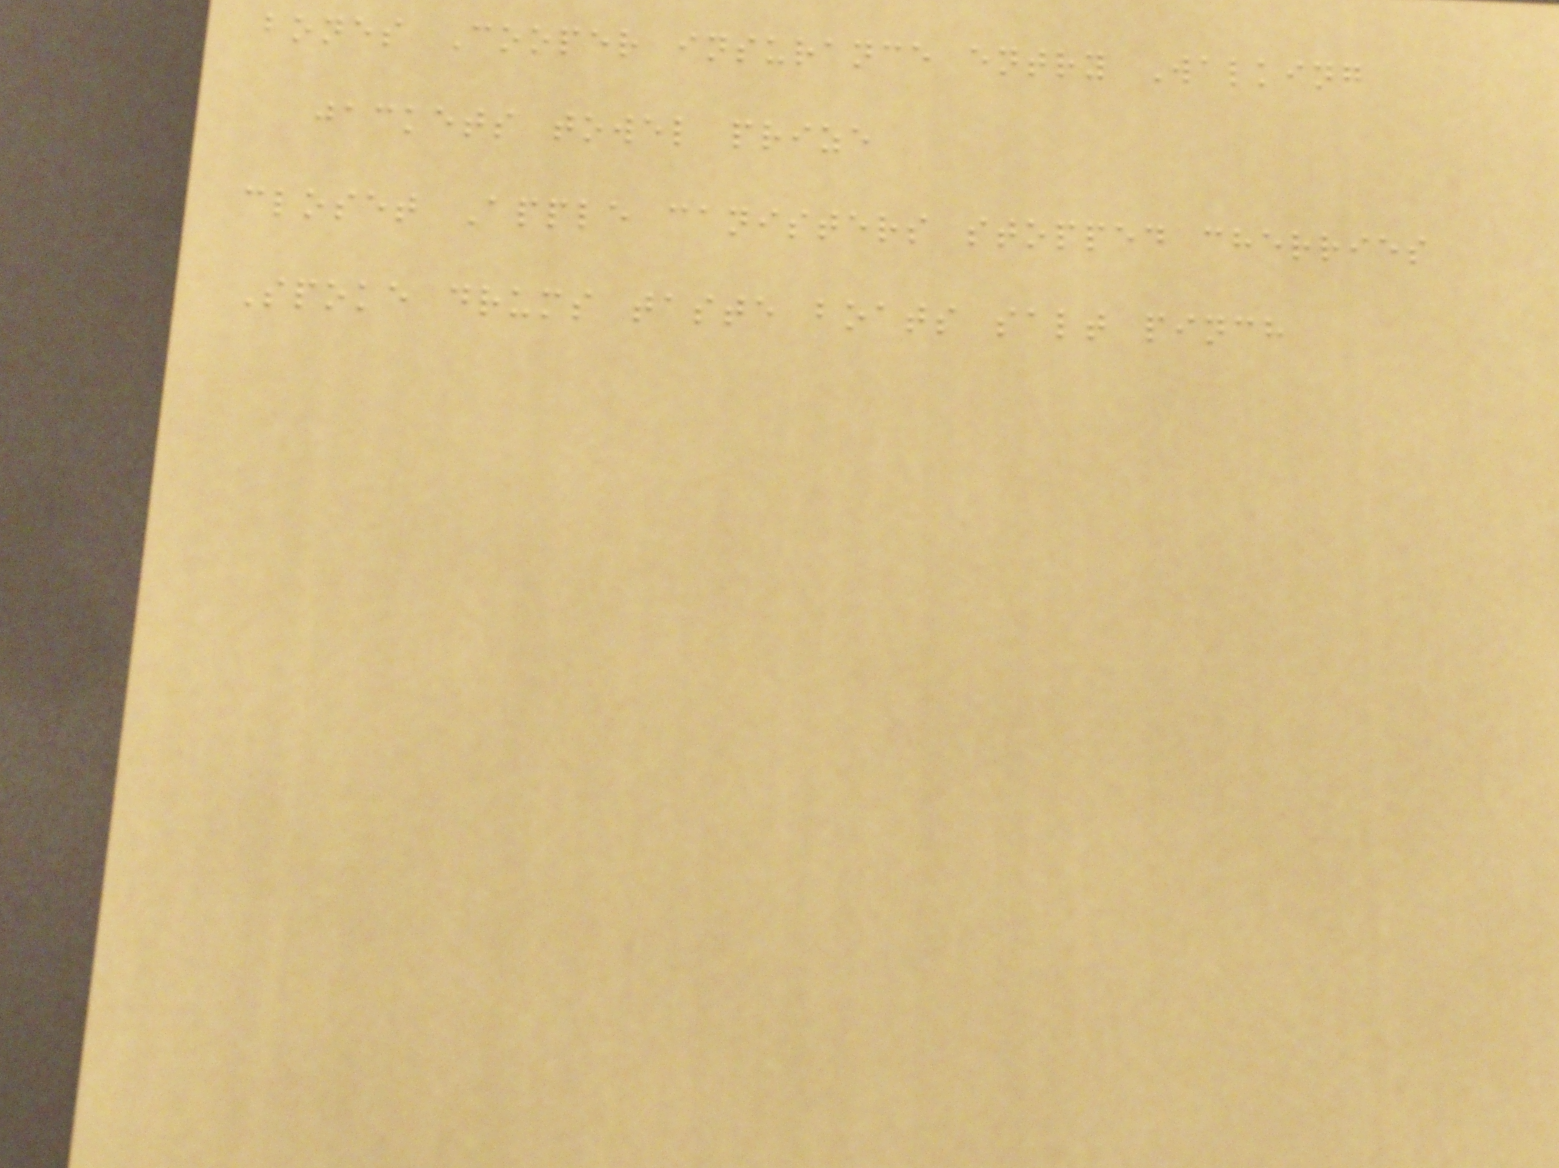bones Cooper insurance entry Walking
jackets towel prize
closet Apple canisters stopped cherries
Spoke drums taste boats salt pinch
